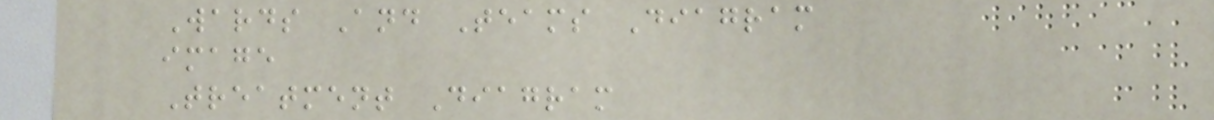Wards And Teams Diagram
image
Treatment Diagram
